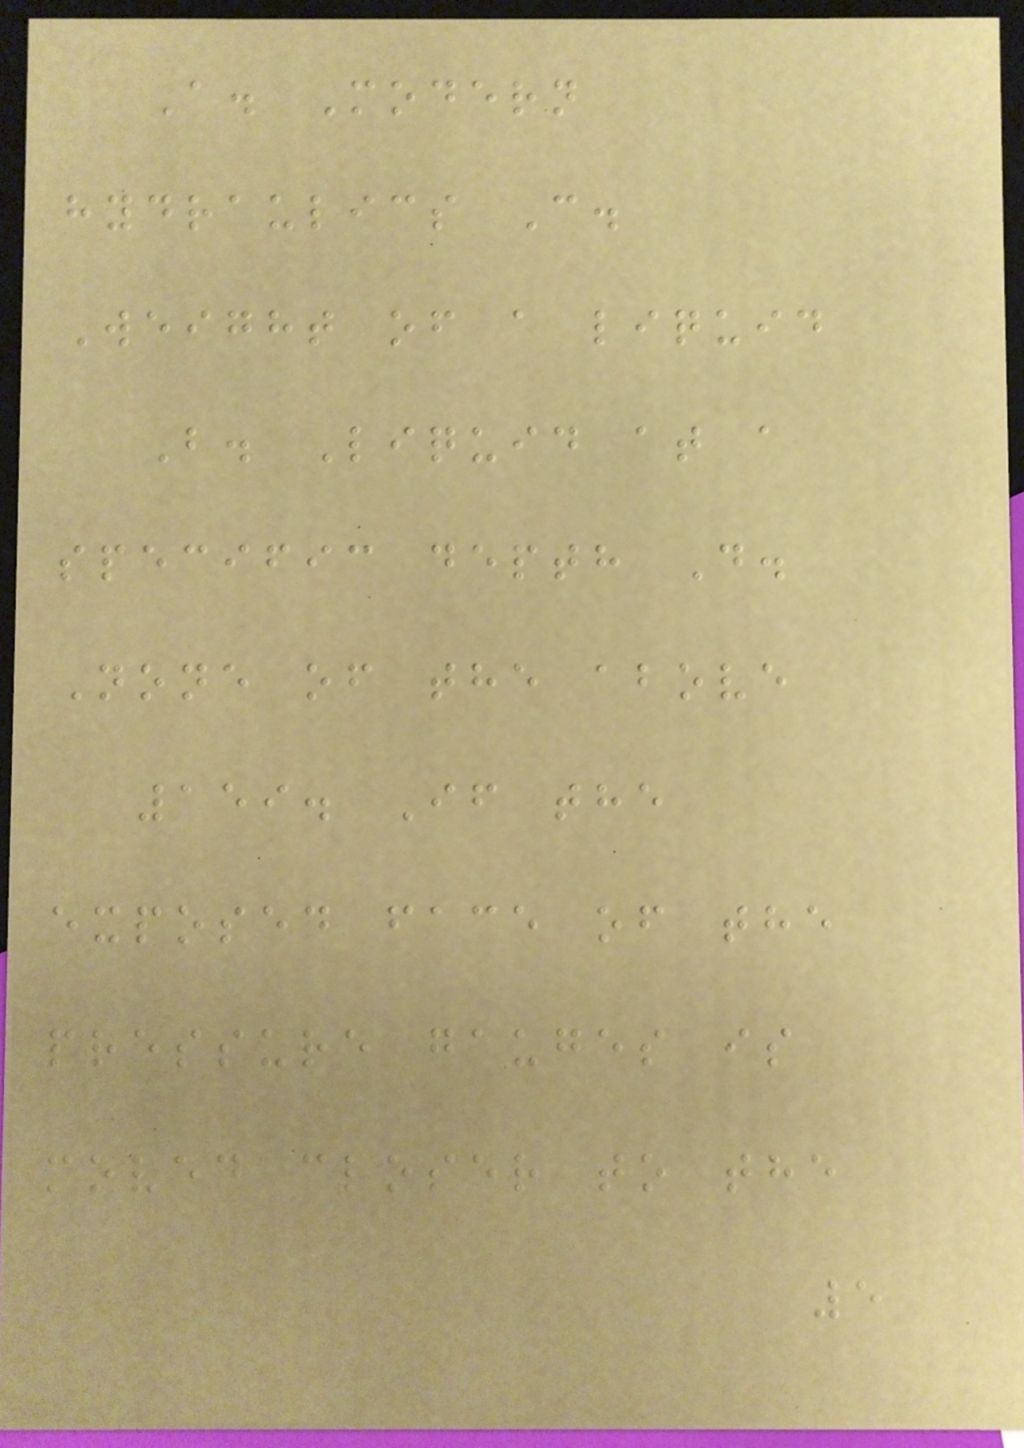A. Modern
hydraulics C.
Weight of a liquid
B. Liquid at a
specific depth D.
None of the above
159. If the
exposed face of the
pressure gauges is
moved closer to the
5
